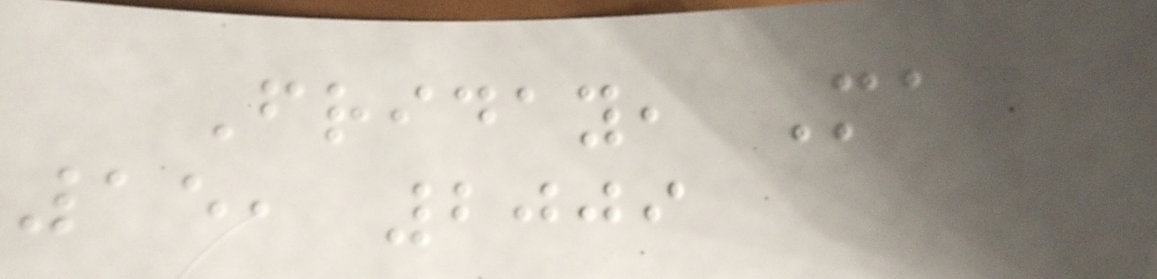Friday, May
15, 2009
